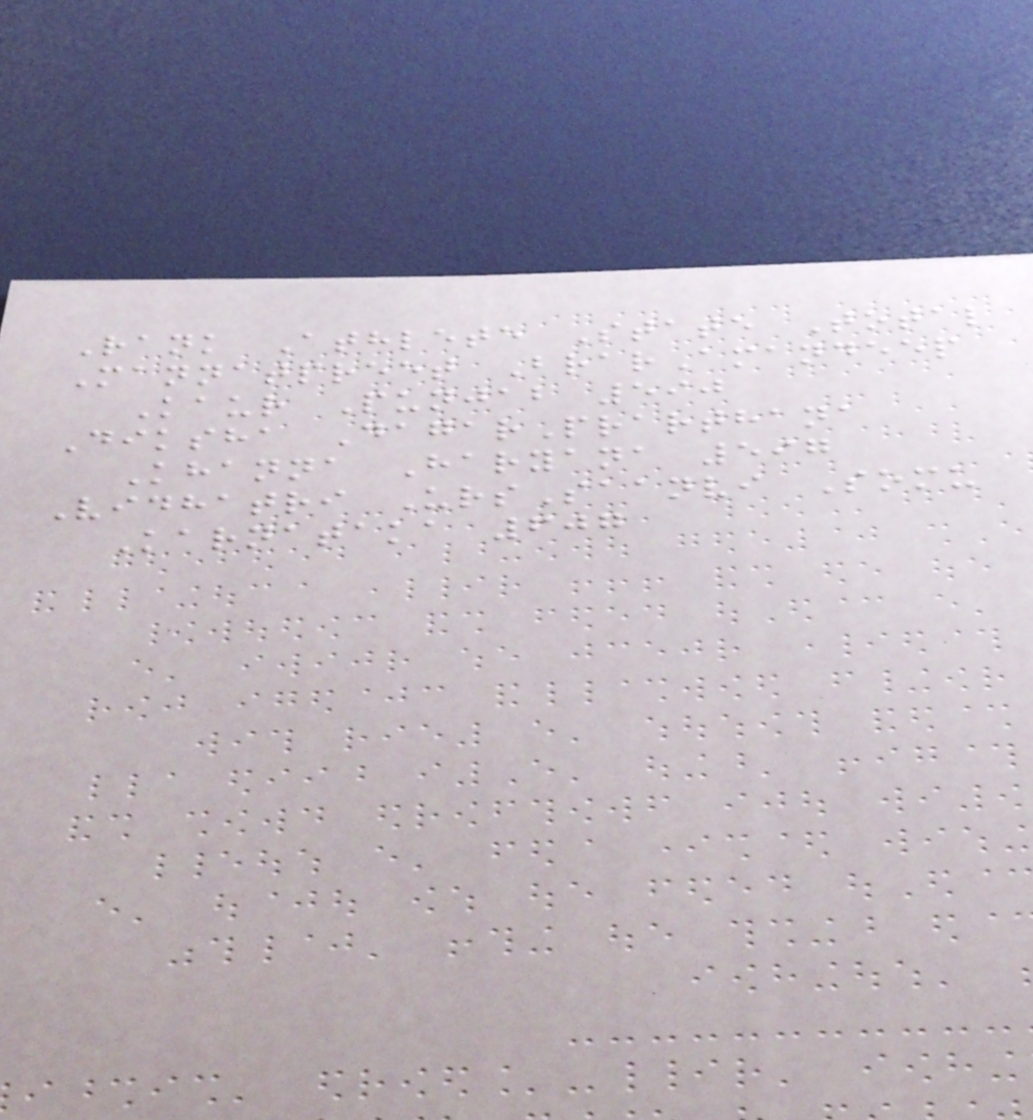Rank Athlete State Total
Mannatpreet BrarAmandeep
Kaur Punjab 590
Diksha DagarPrarthana
Khanna Haryana 597
Vidhatri UrsSaanvi Somu
Karnataka 607
